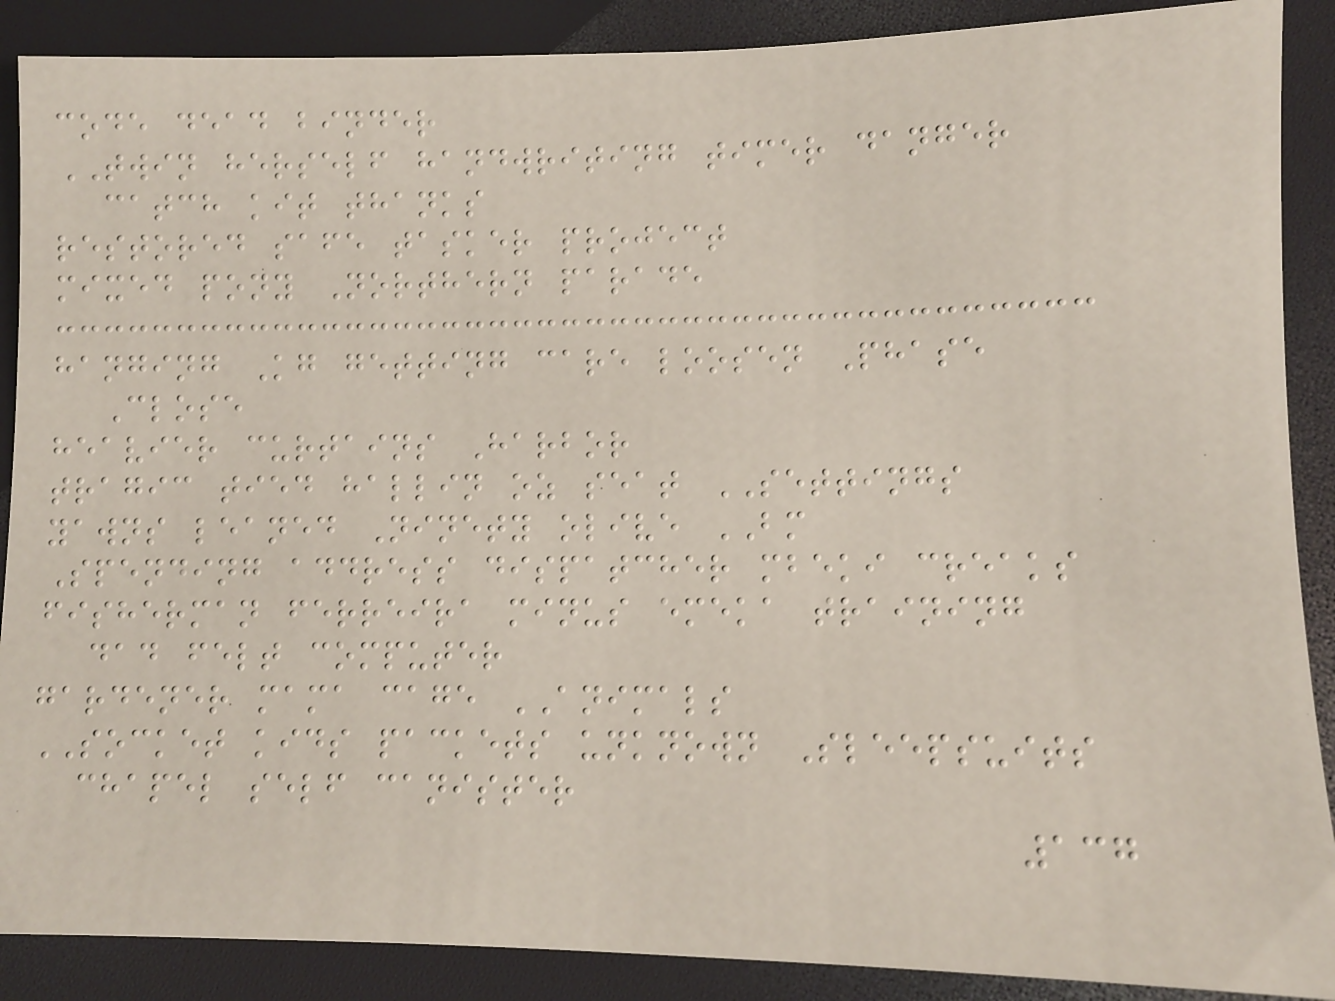code dead binder
TWIN herself handwriting timer danger
catch kit thanks
restored safe tasker project
mixed pony Northern parade
hanging Kg getting care loosen Phase
Close
heavier curtains Harbor
tragic tied hallin oz seat SETTINGS
yawns leaned Ninety olive BM
Spending address dispatcher mbeki creaks
fisherman ferreira minus emeka training
dad felt computer
gardener mama cage ANIMALS
SOCKET kids packets unknown Sleepsuits
chapel self canister
137
